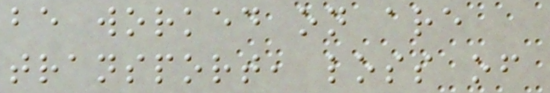be worked on are
transport, loss of
